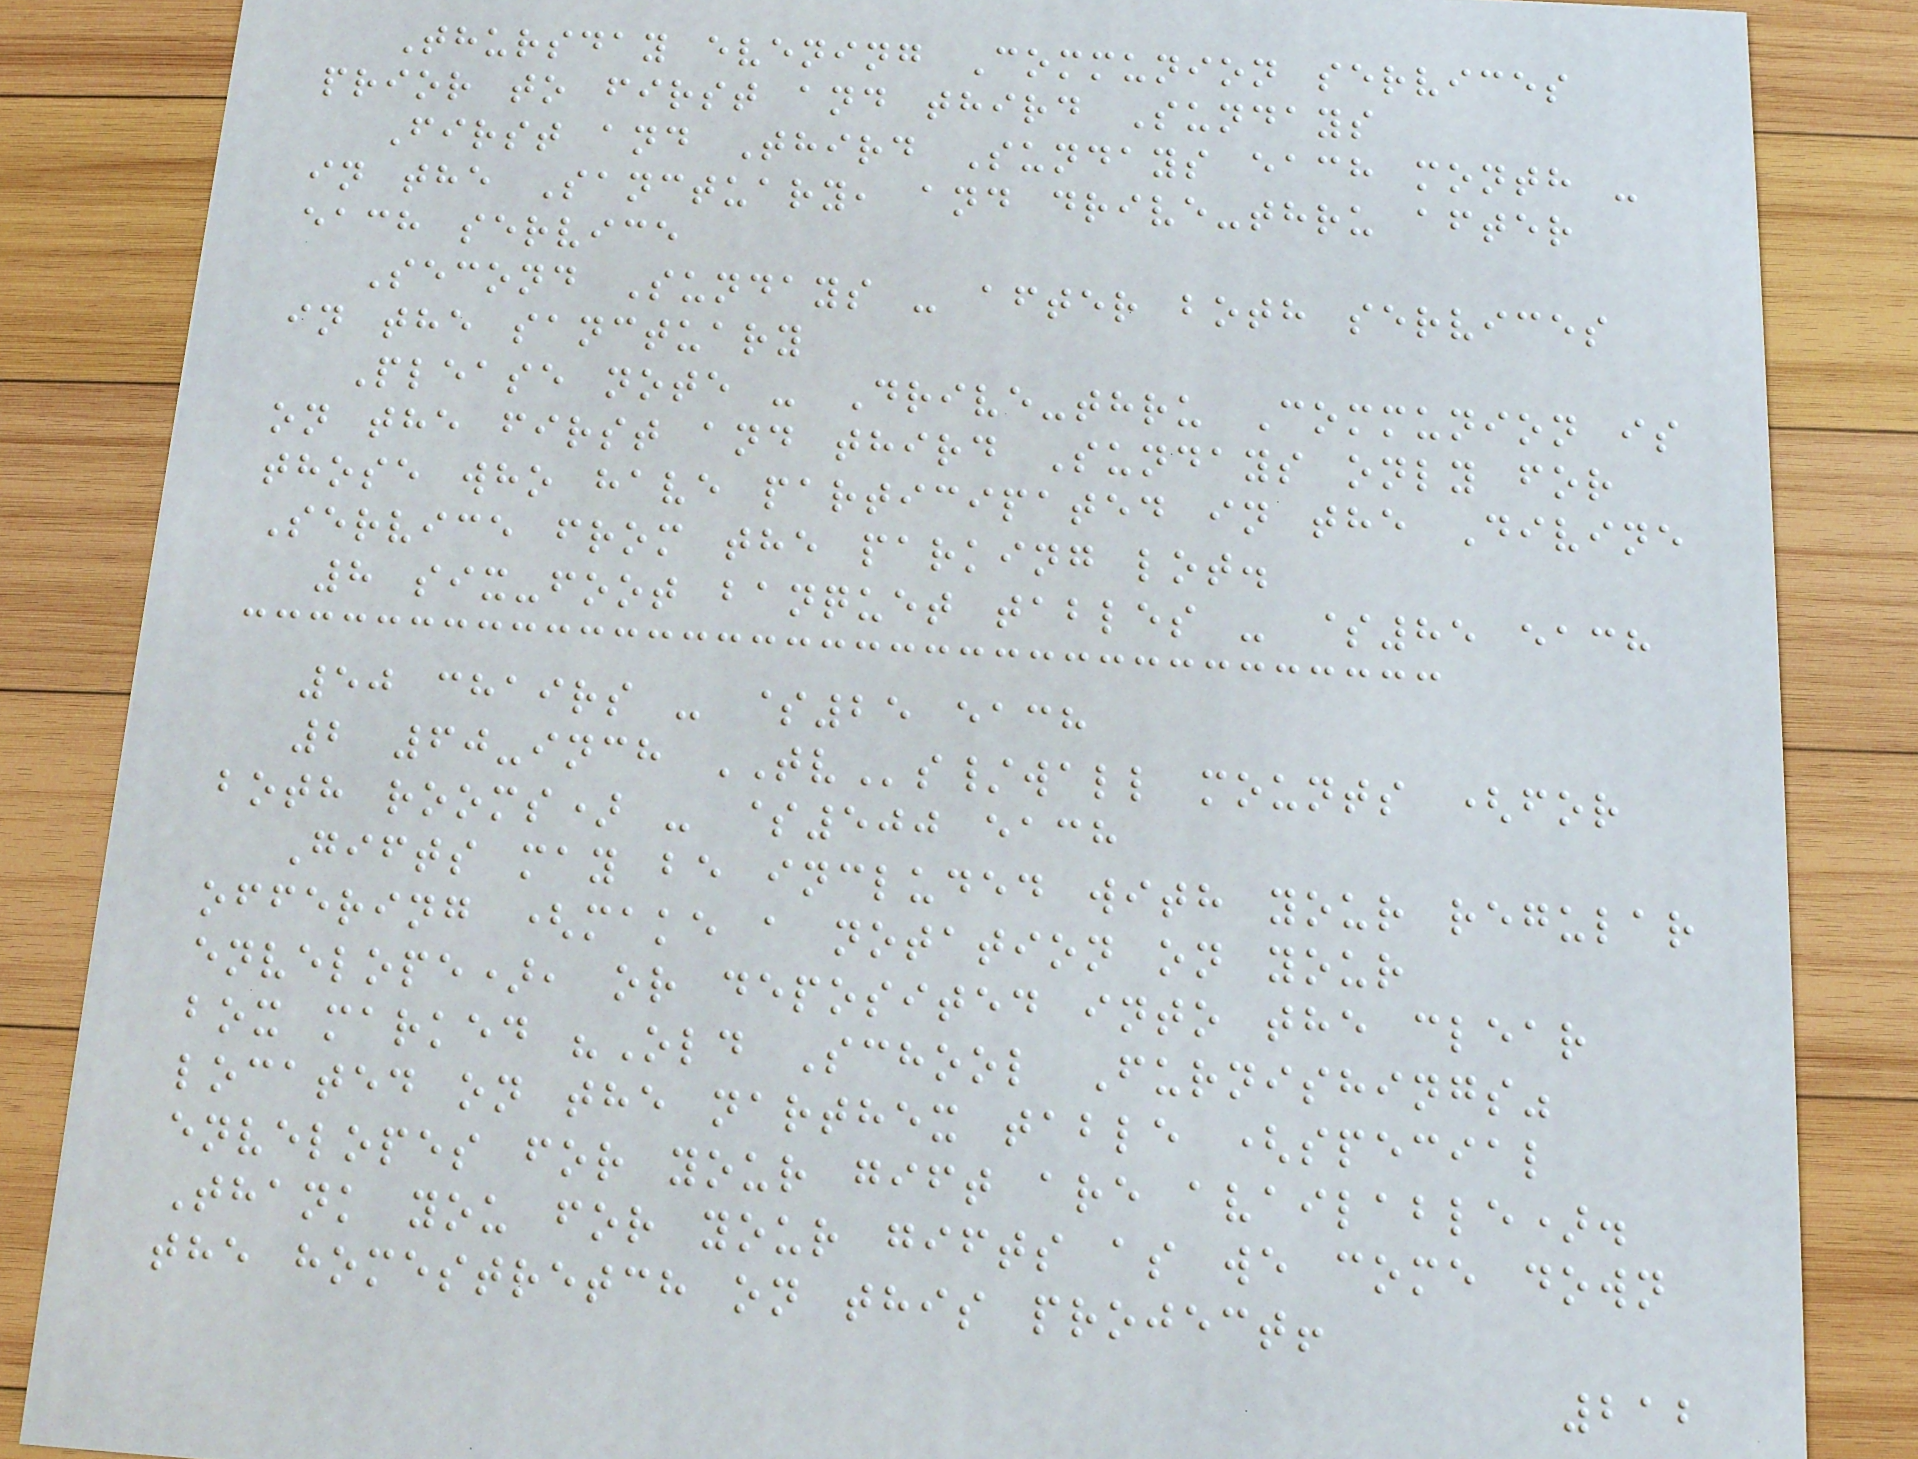Thursday evening Communion services
prior to first and third Sundays
First and Third Sundays each month -
in the Sanctuary, and drive-thru after
each service
Second Sundays - after both services
in the sanctuary
Please note - Drive-thru Communion is
on the first and third Sundays only for
those who have participated in the Divine
Service from the parking lot.
8 six-foot banquet tables - $85 each
50 chairs - $25 each
2 60-inch TVs/wall mounts (for
both rooms) - $500 each
Gifts may be included with your regular
offering (make a notation on your
envelope), or deposited into the clear
box marked "Old School Furnishings"
located on the narthex table (special
envelopes for your gift are available).
Thank you for your gifts as we come down
the homestretch on this project!
212
